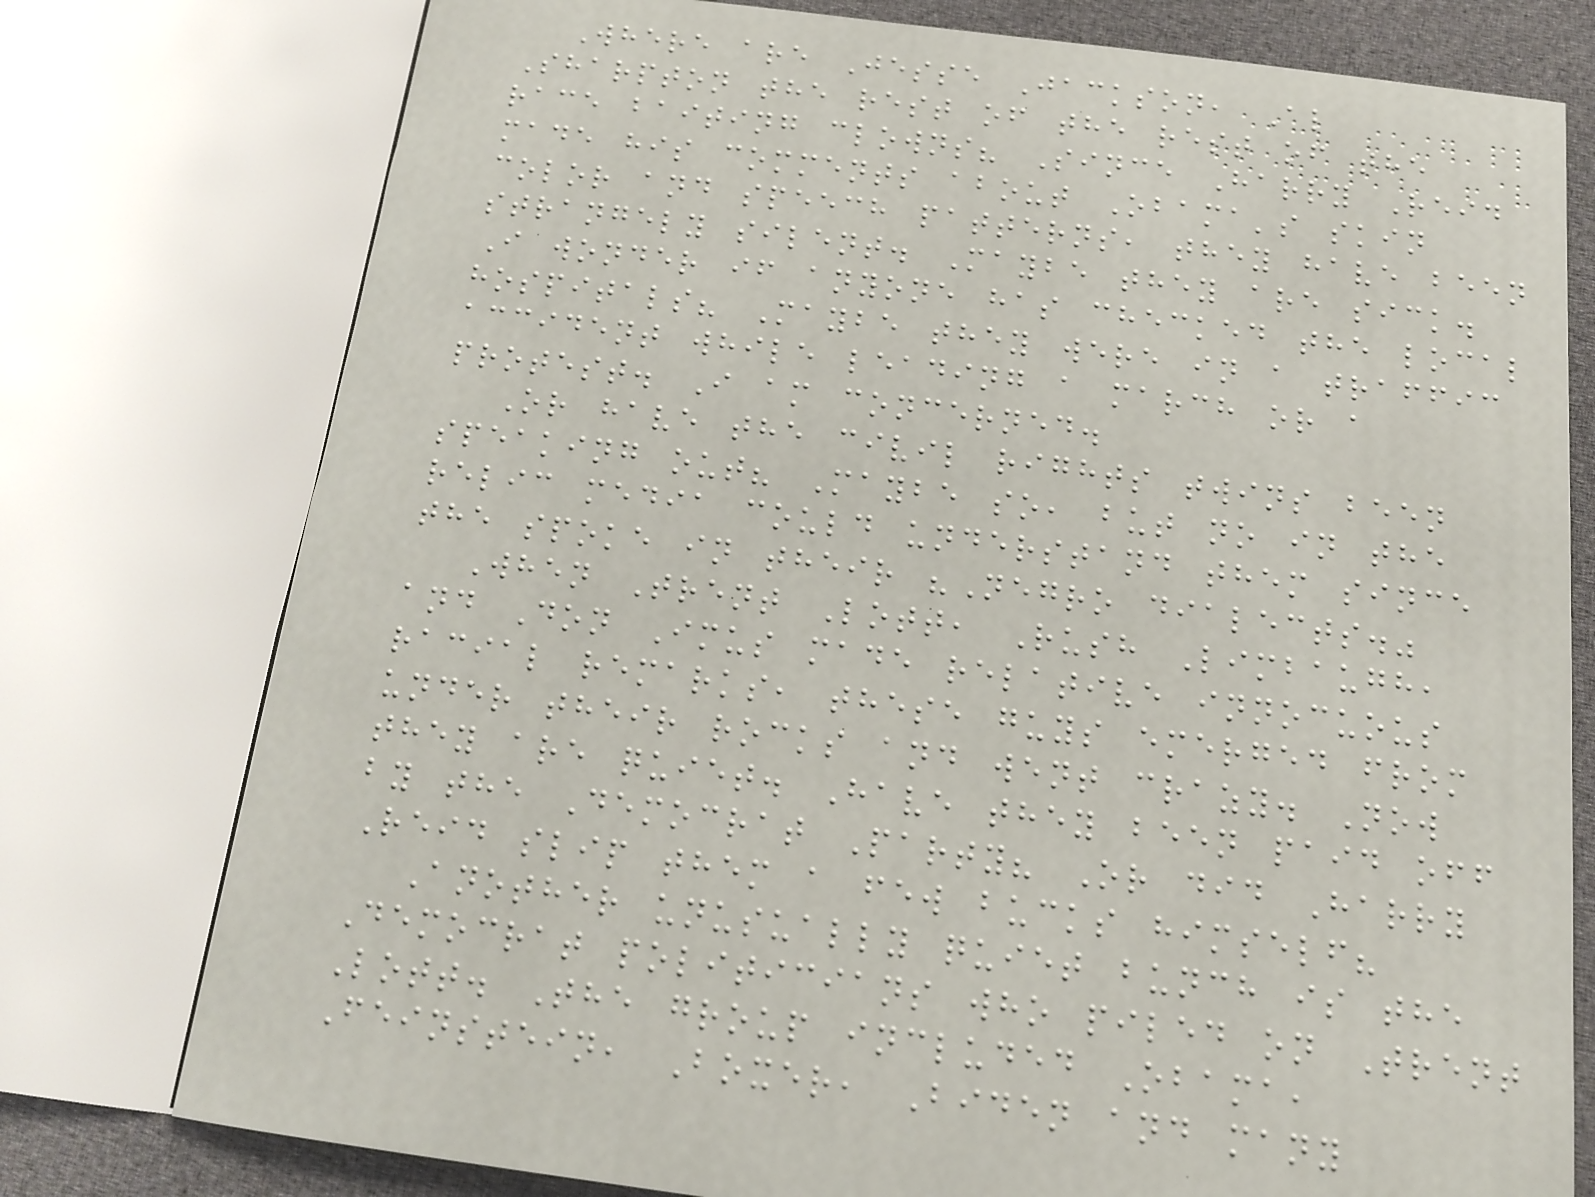Where are Jesse Jackson, Al
Sharpton the rest of the rest of the
race baiting clowns? Since Harry Reid
made his comments about Obama's skin
color and speech patterns, they have been
strangely silent. Maybe they are sick.
I wonder if anyone has checked the local
hospitals? Maybe they were in a traffic
accident while leading a march or a
protest. I am concerned.
Or have the civil rights twins been
speaking out? Maybe so, but no in the
relic media could understand them since
the spoke in their "Negro dialects."
When Trent Lott, Rush Limbaugh,
and Don Imus made relative innocuous
racial remarks, these guys emerged from
under their rocks and went crazy. Now
they are quiet. Have they been paid off
by the Democrat Party? Or did Harry
Reid slip them a few bucks himself?
Another unusually quiet bunch is the
Democrat politicians who piled on Trent
Lott. The group included Obama,
Feinstein, Boxer, Biden and many
